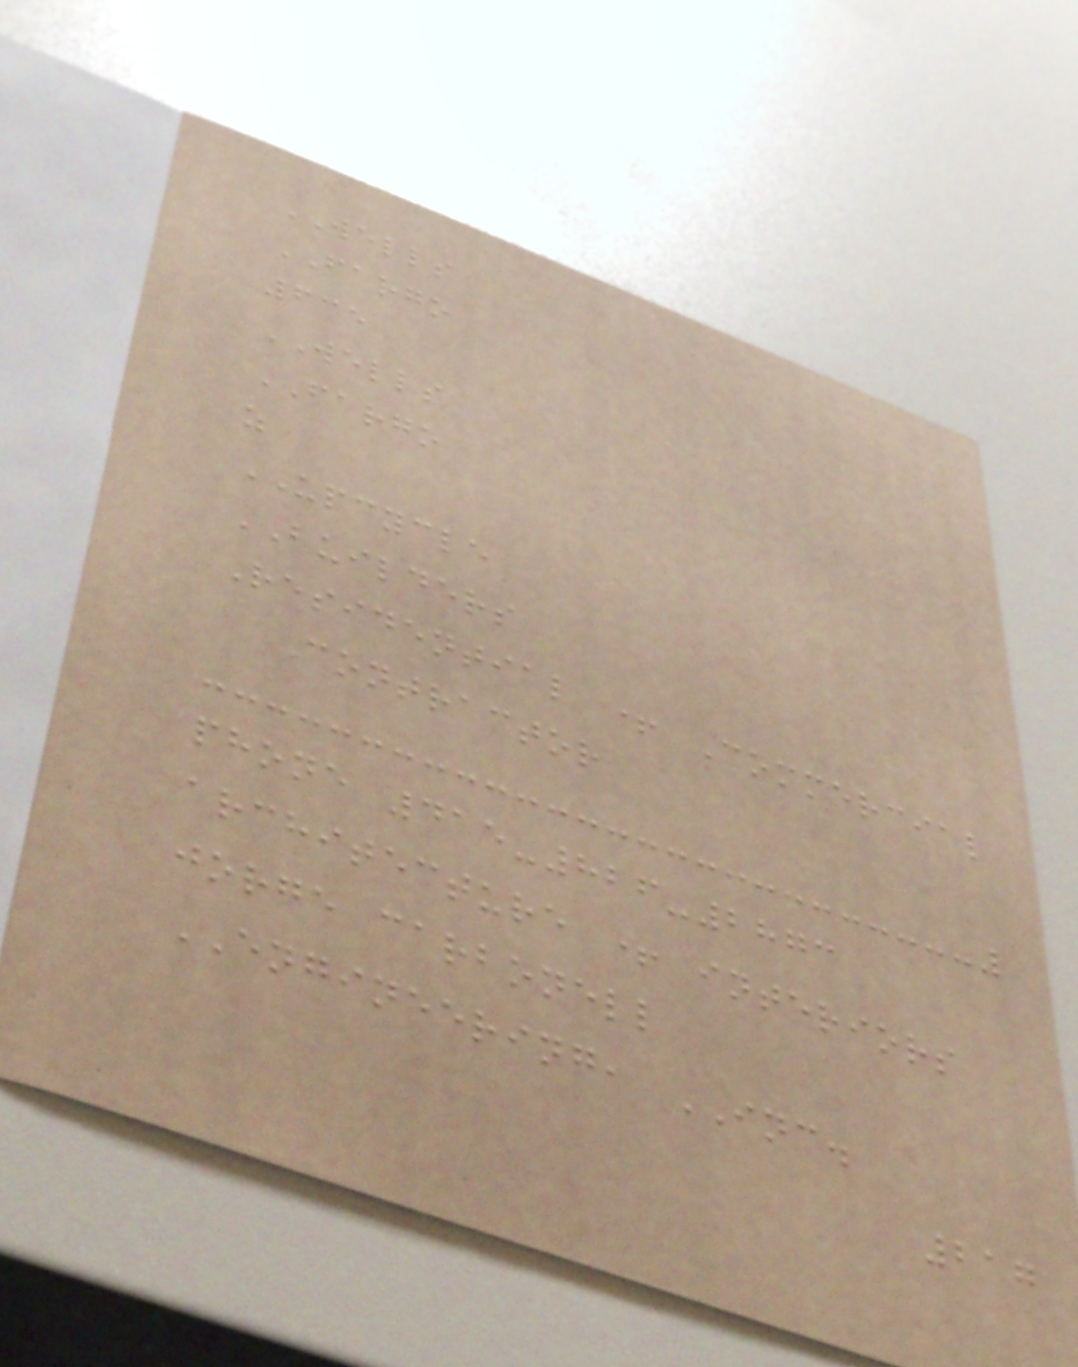WELLS
FARGO
635
WELLS
FARGO
z
UPCYCLE
BUILDERS
Residential + Commercial
Contractor
phone 415-826-2873
architecture + interiors
jorge carbonell
ENGINEERING, INC.
217
